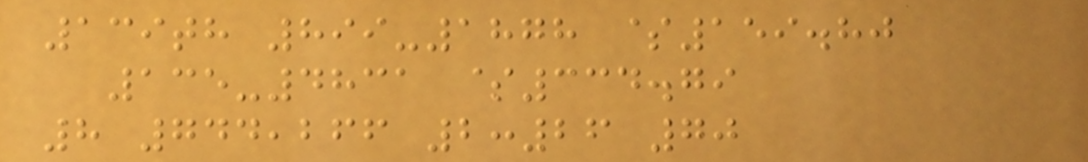139th 899-1878 $159.80
135-4831 $334.79
8 744,266 2:26 70
